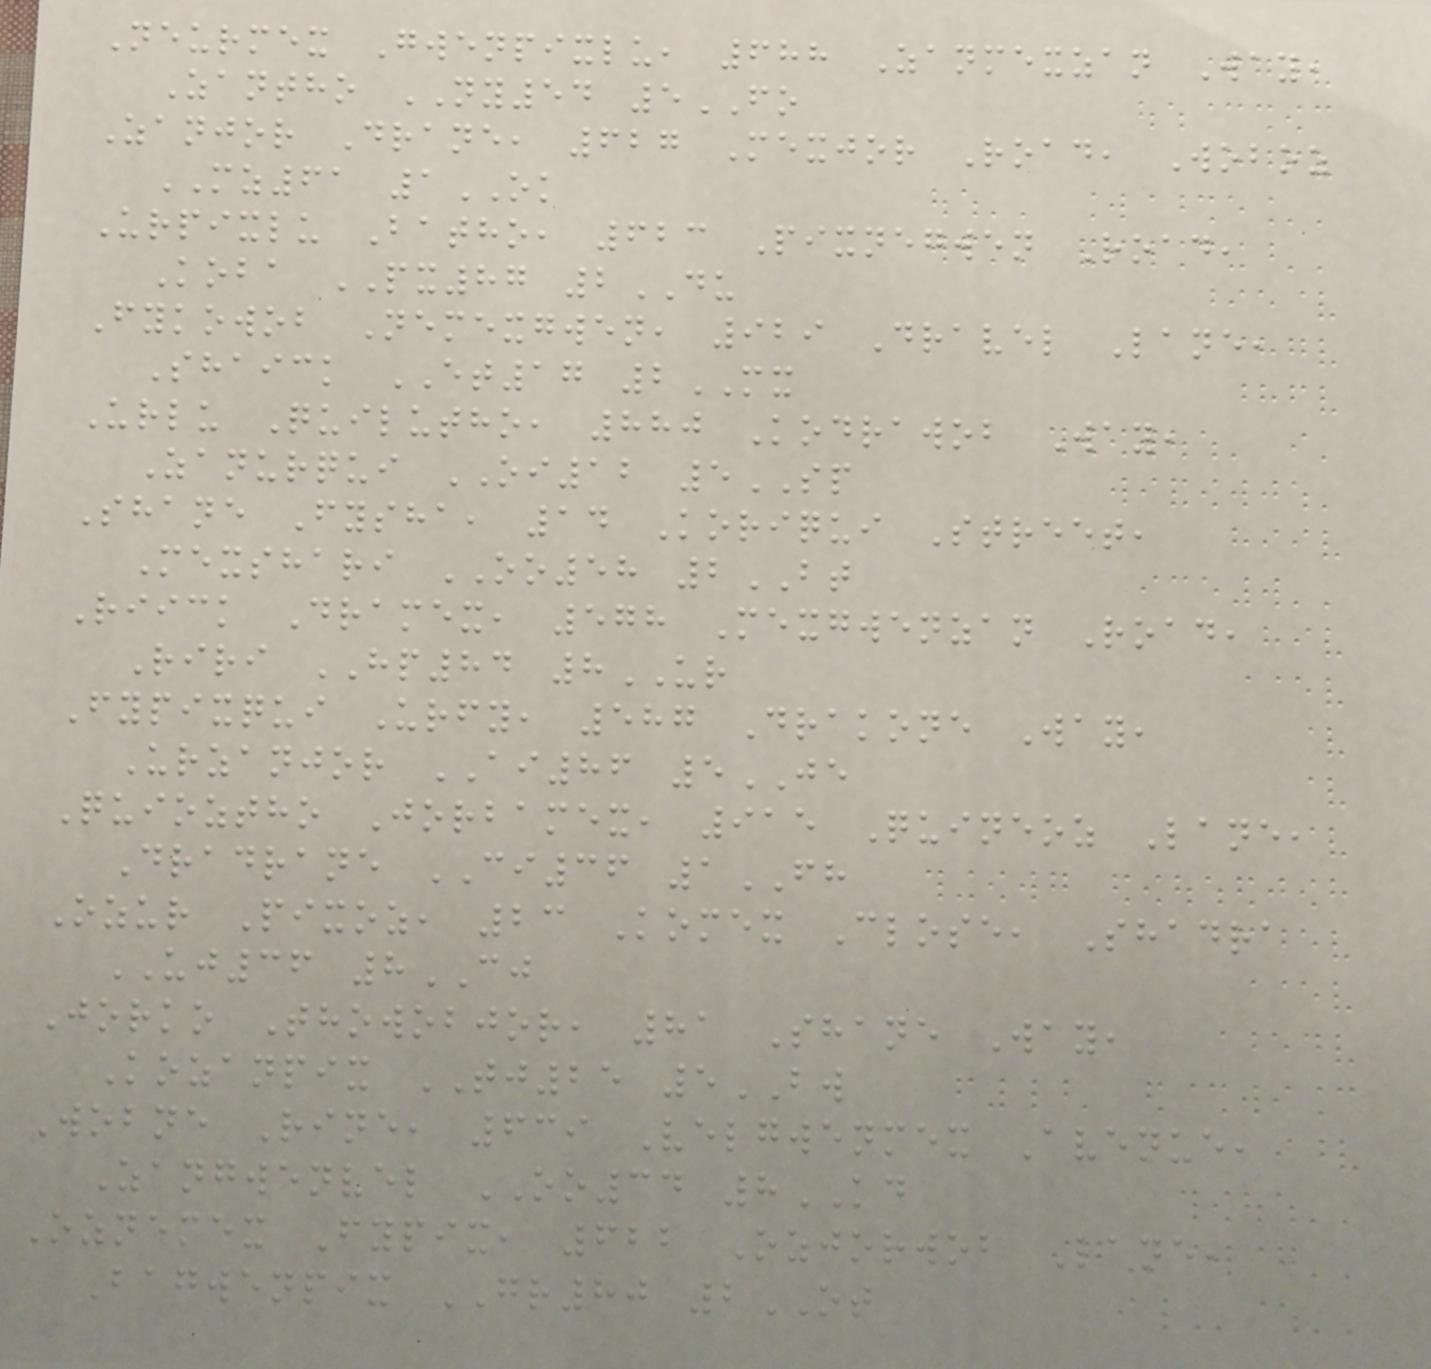Neurmex Gwenpixlu, 688 Zanmexzan Way,
Zantho NY54 5FO
Zanjor Drane, 627 Mexjor Road, Woboz
MZ61 1OK
Urpixlu Batho, 623 Pixnegwen Road,
Koba PX87 2DU
Fykowob Nemexgwen, 929 Dravel Lane,
Shaick ET17 2MX
Urlu Quilutho, 880 Kodrawob Way,
Zanurqui OI12 5SP
Shane Fysha, 14 Koriqui Street,
Mexshari OO58 2BT
Riick Dramex, 578 Mexgwenzan Road,
Riri HP84 8UR
Fypixqui Urfy, 587 Drakone Way,
Urzanjor AI86 5JE
Quioztho Jorbamex, 915 Quineoz Lane,
Dradrane CI36 1FH
Ozur Pixoz, 23 Komex Close, Shadra
UJ36 8CJ
Jorko Thowobjor, 81 Shane Way,
Kozanpix TJ25 5BW
Wobne Rine, 639 Velgwenmex Avenue,
Zangwenvel OO34 8KD
Oznemex Fypix, 622 Ozjorwob Lane,
Bagwenpix GR80 2OT
